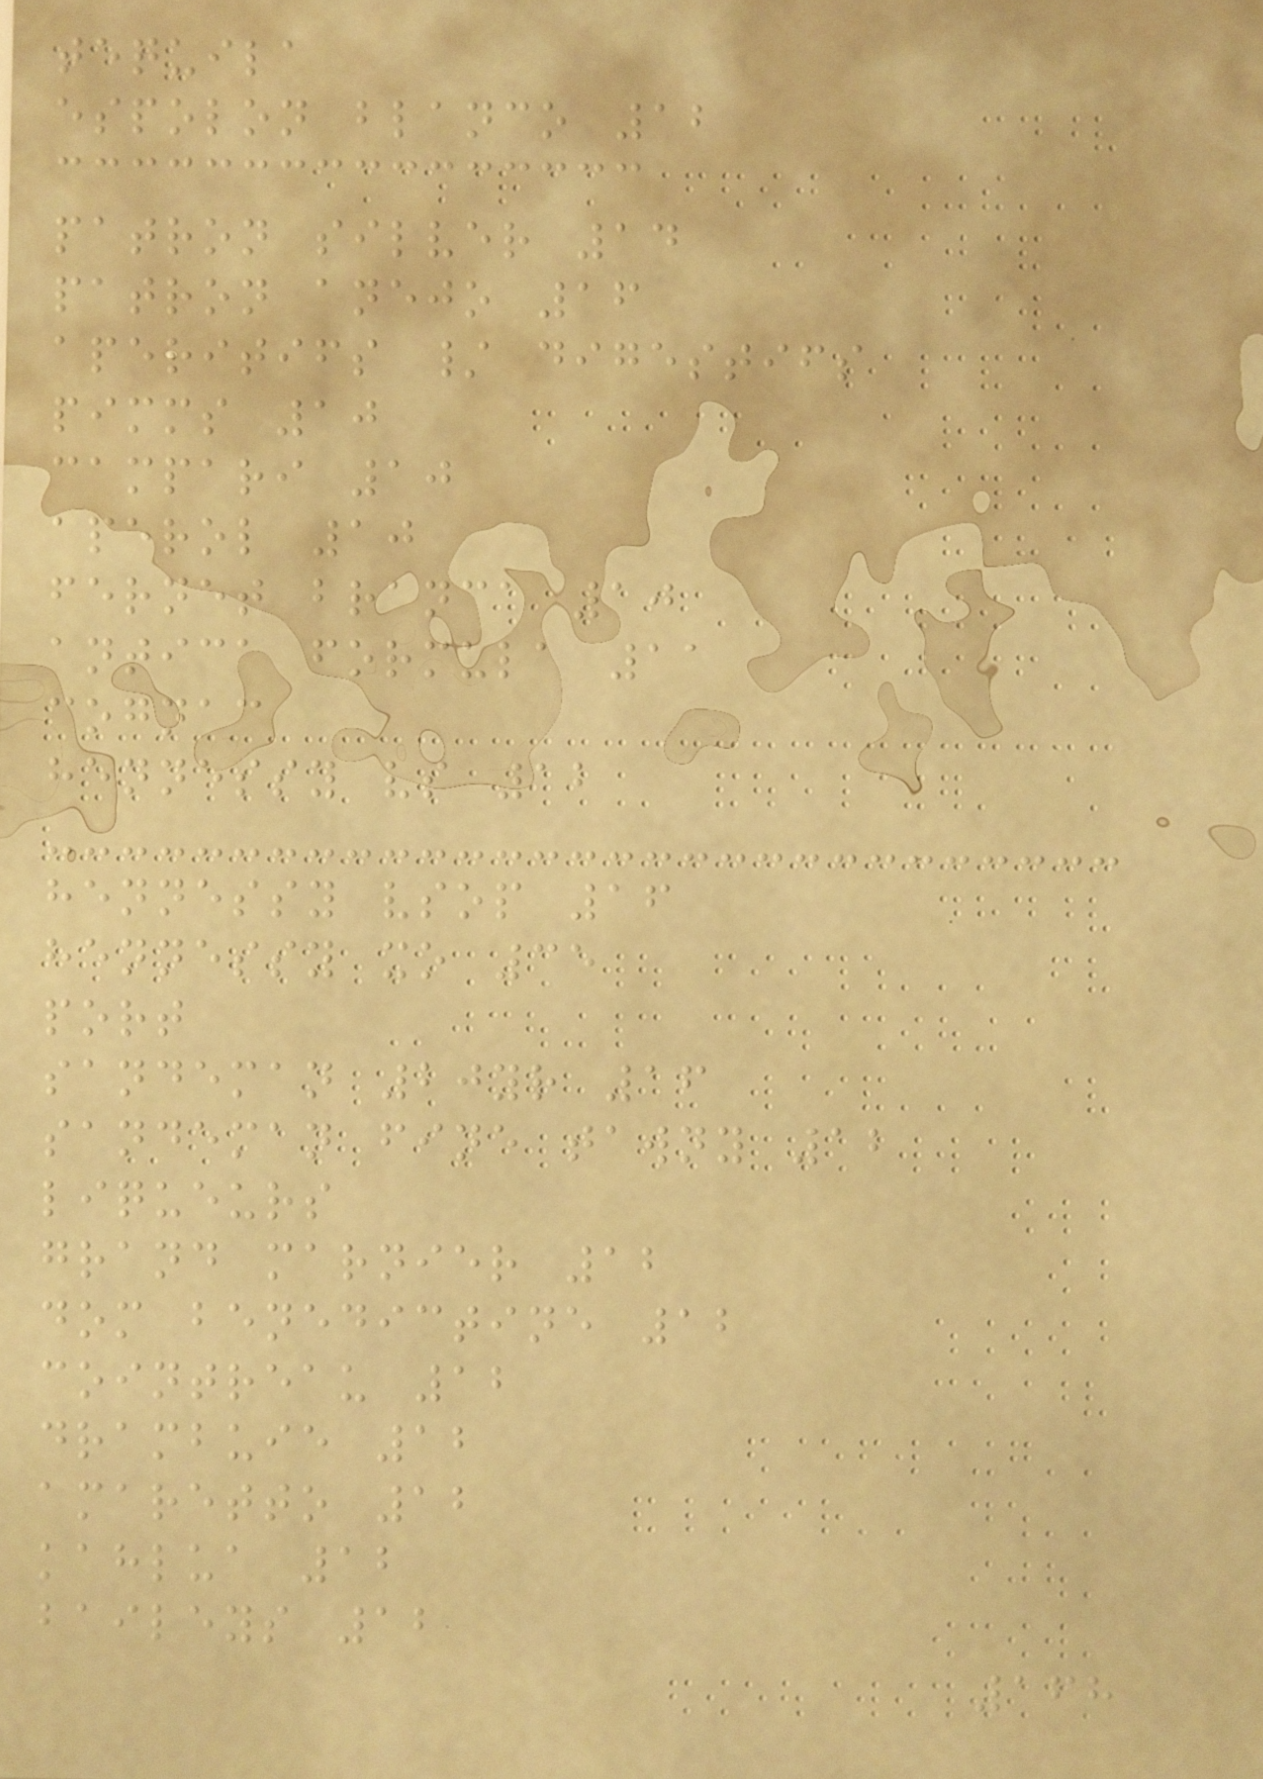tequila
espolon blanco 12
patron silver 14
patron anejo 16
aperitifs / digestifs
pimms 10
campari 10
aperol 10
fernet branca 10
antica formula 11
cognac
hennessy vs 12
hennessy vsop 16
hennessy xo 35
port
sandeman 20yr 16
sandeman fine tawny 12
liqueurs
grand marnier 12
dom benedictine 12
cointreau 12
drambuie 12
amaretto 12
kahlua 12
baileys 12
168
